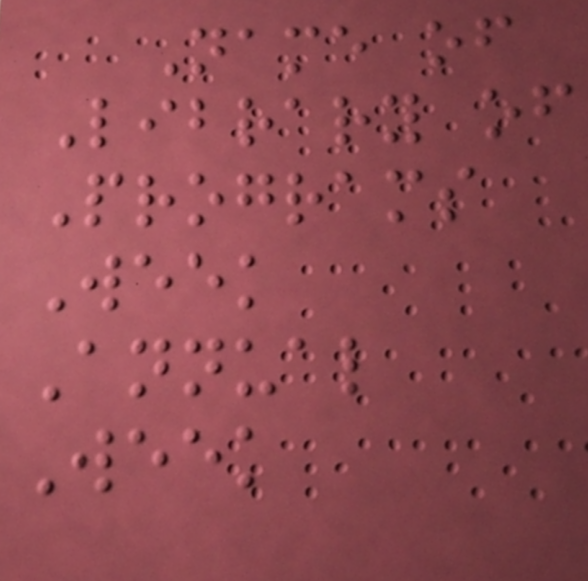Name of
Library of
Programs
Week
Annual
Week
